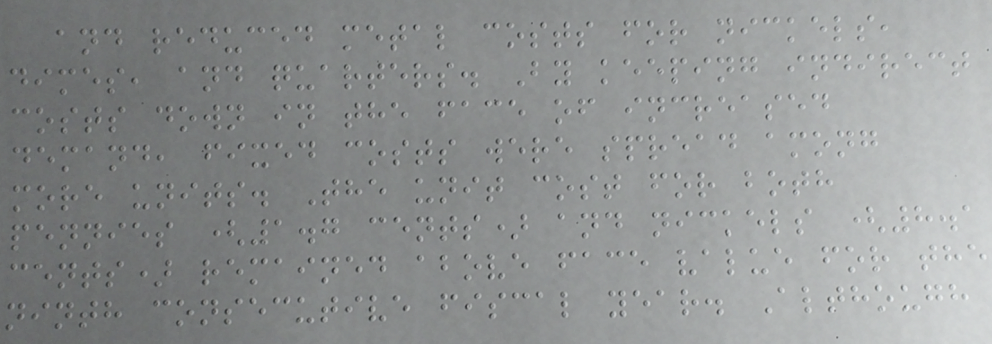and reduced metal costs for nickels,
dimes, and quarters. By keeping indirect
costs down in the face of increased
demand, fixed costs were spread among
more units. The unit cost for both
pennies (1.7 cents) and nickels (8.1
cents) remained above face value for the
ninth consecutive fiscal year. Although
